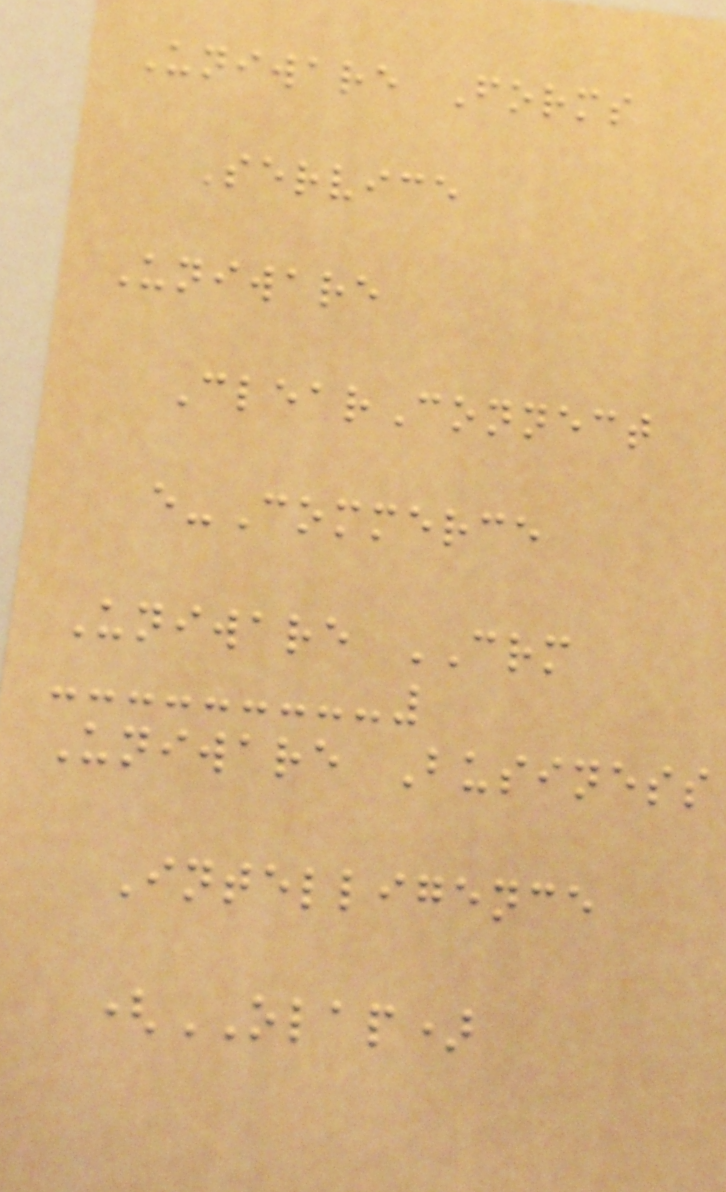Uniware Forms
Service
Uniware
ClearConnect
e-Commerce
Uniware CRM
Uniware Business
Intelligence
(OLAP)
